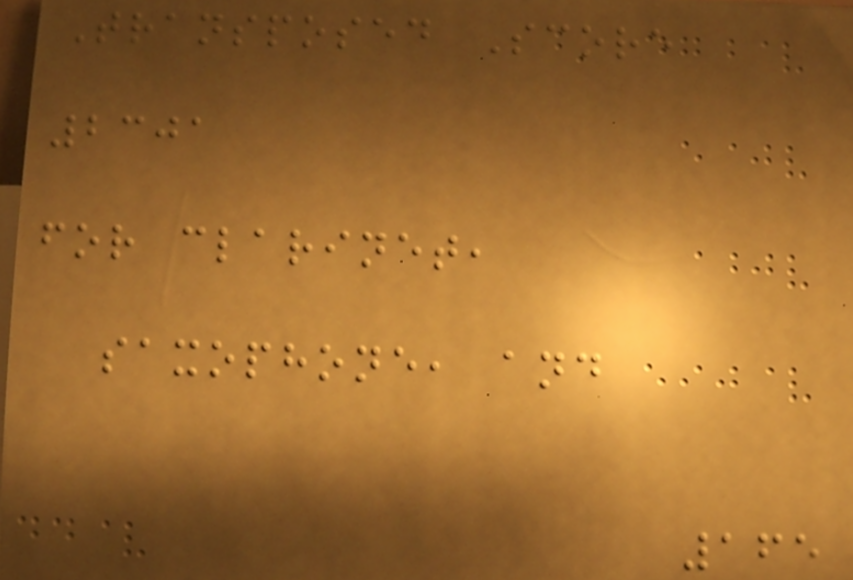Transposed Score
2301
for clarinet,
saxophone, and
165
